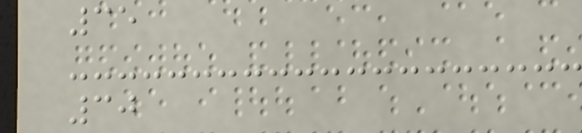35
30
